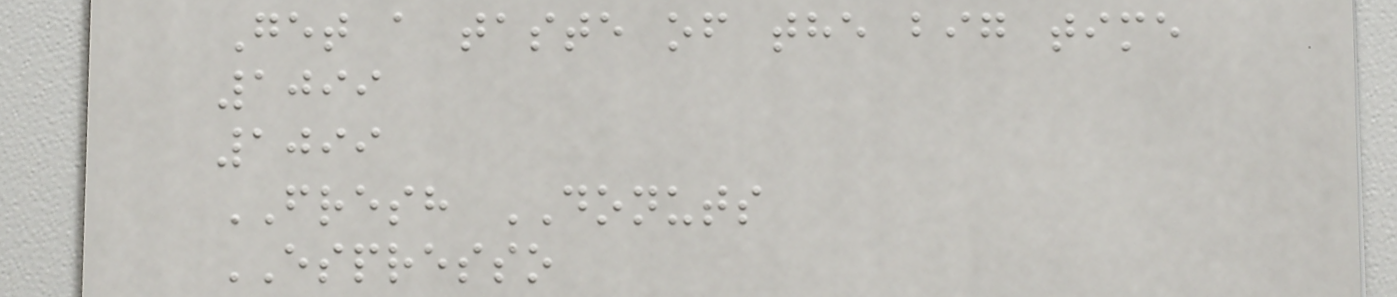Get a taste of the big time
1099
1099
FRESH DONUTS
ESPRESSO
